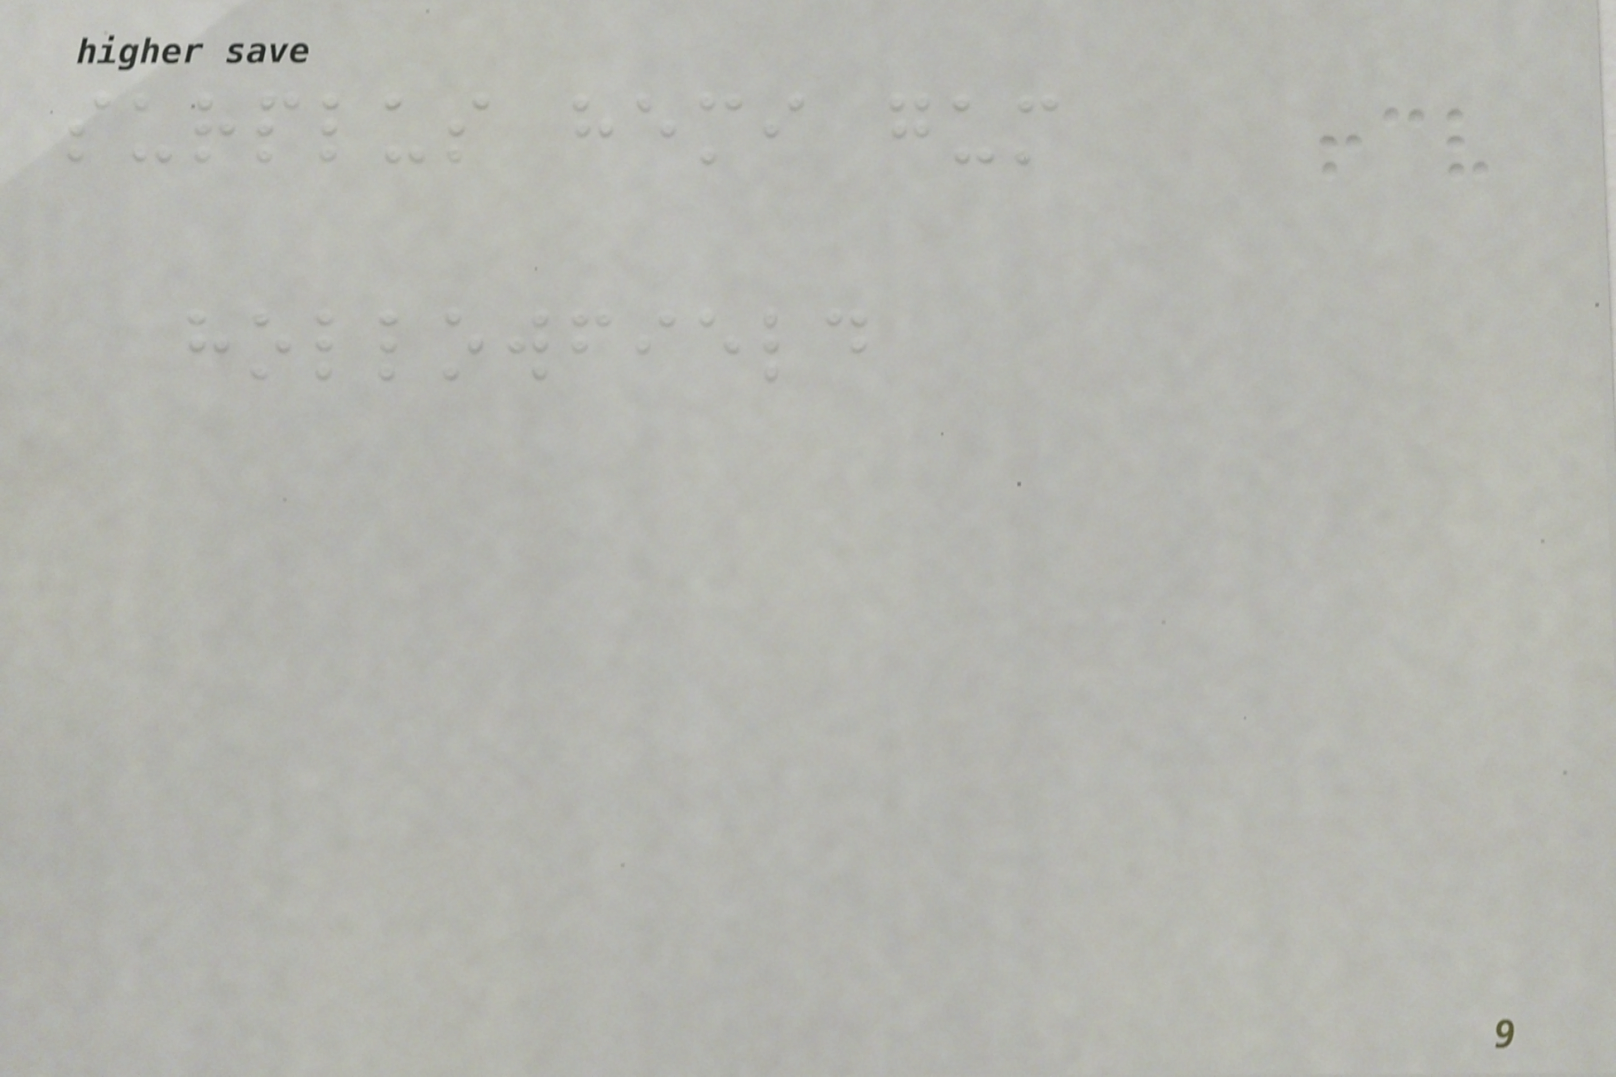surplus hemi gum
hollowfield
